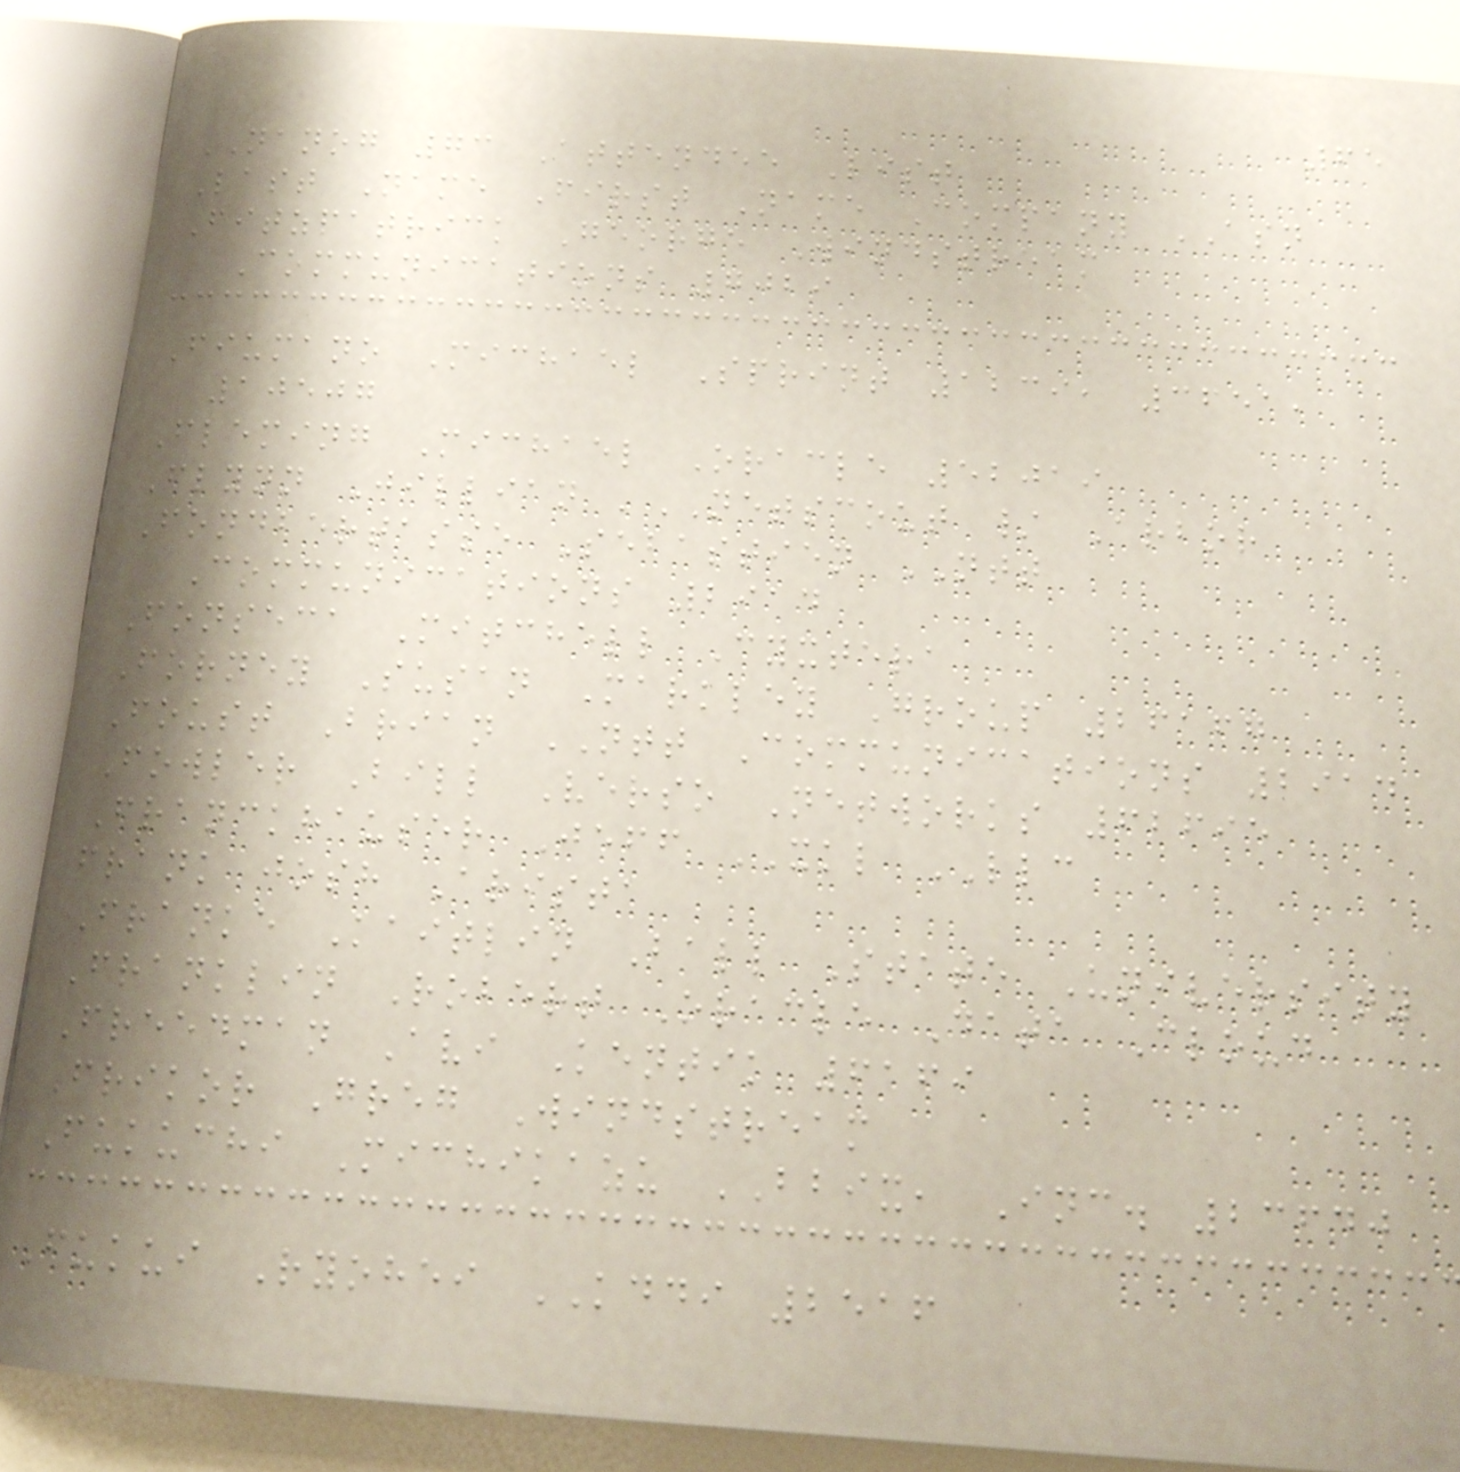65
NANOG 73 Attendee List
Last Name First Name Company ASN
Fitzpatrick George Windstream
Communications 7029
Fiumano Michael Sprint 1239, 3651,
10507
Fleming Michael Oracle 52019
Flynn Jillian 'NETSCOUT / Arbor
Fondbertasse Sebastien NTT
Communications 2914
Fonseca Mitchell Cyxtera
Forney Susan Markley Group 26167
Foust Brian NTT Communications 2914
Fowler Bill Verso Networks 62695
Franckhauser Jeff XKL LLC
frank josh Arista
Franke Kaitlin Ball State University
Franklin Robert Oracle Data Cloud
Freedman Avi Kentik 6169
Frikor Greg Windstream
Fukuchi Michikazu BBIX, Inc. 23640
Fukui Ryohei KDDI 2516
